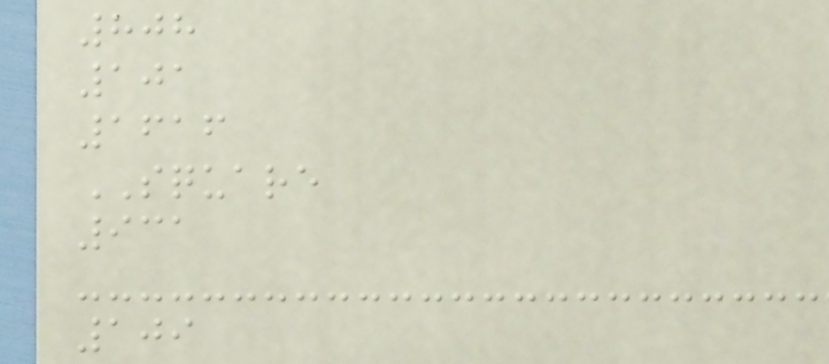808
101
1616
SQUARE
931
109
